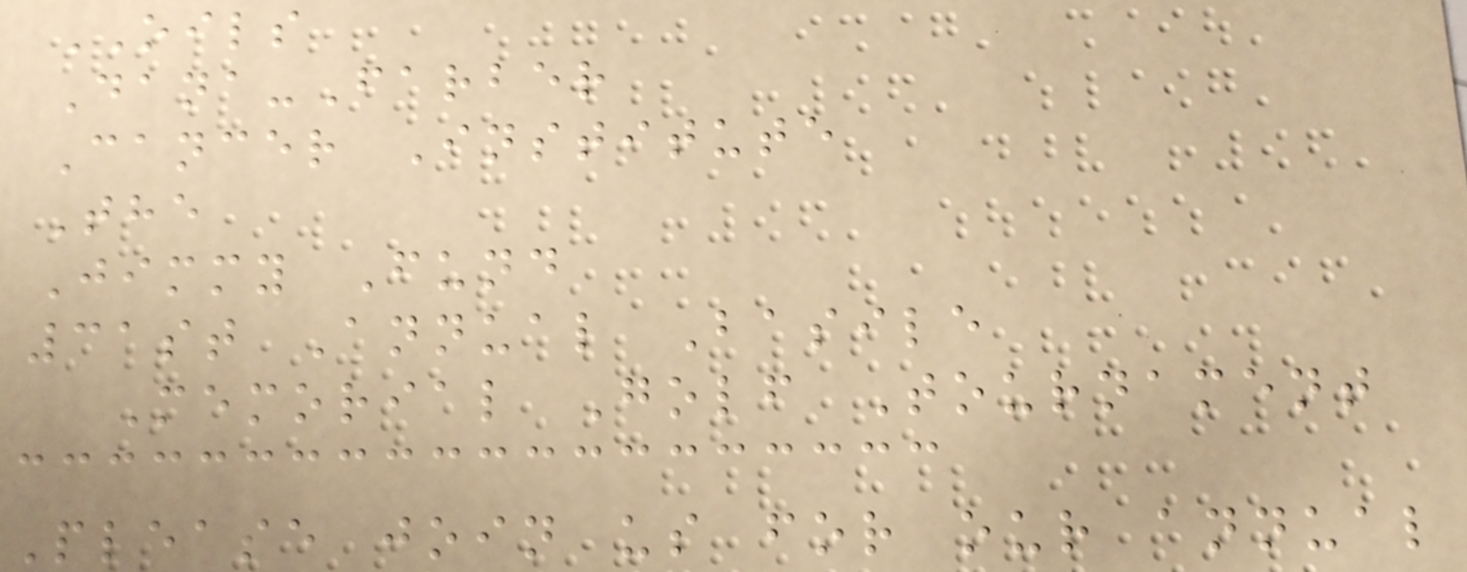OILS
Dana-Farber
Cancer Institute
The
Jimmy Fund
31st Annual Basile
Memorial Golf Tournament
Please join us for our annual
